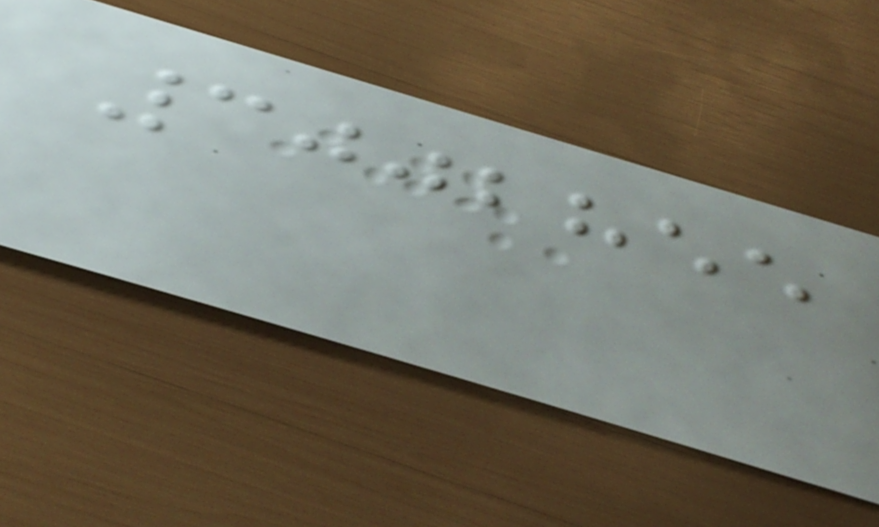3002855
